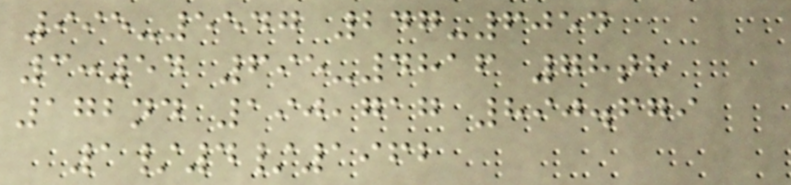995-5547 247-6054
3:54 695-4816 78th
172nd 190,717 890.679
1/4/1962
